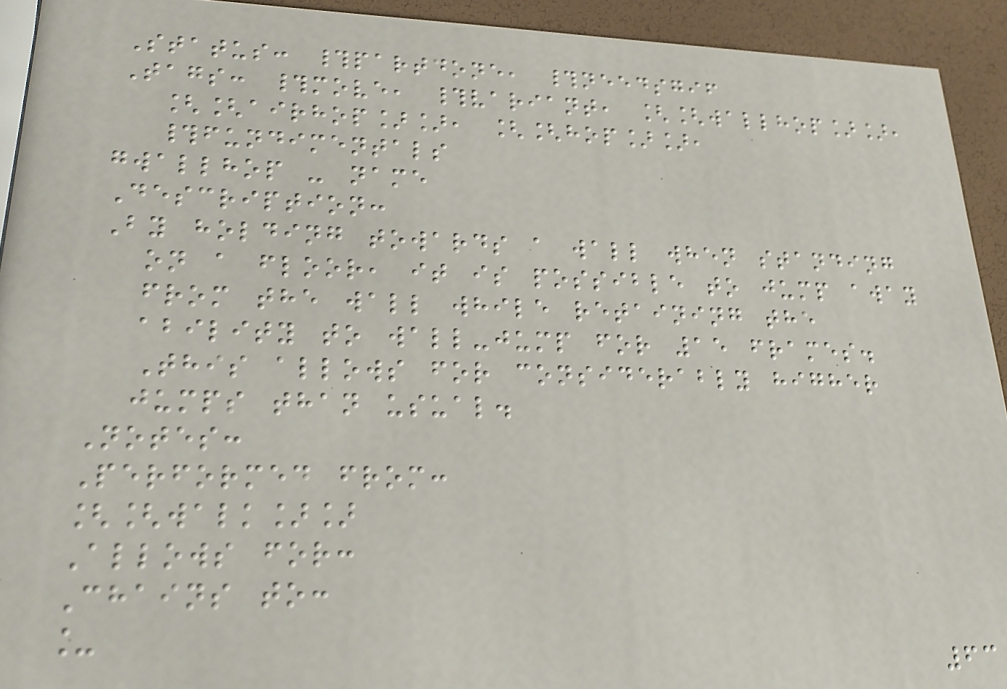Status: #partdone, #needsgif
Tags: #move, #variant, [[wallhop]],
[[airhop]], [[hop]],
#fundimentals
gwallhop - name
Description:
By holding towards a wall when standing
on a floor, it is possible to jump away
from the wall while retaining the
ability to wall-jump for 15 frames.
This allows for considerably higher
jumps than usual.
Notes:
Performed from:
[[walk]]
Allows for:
Chains to:
_
63
